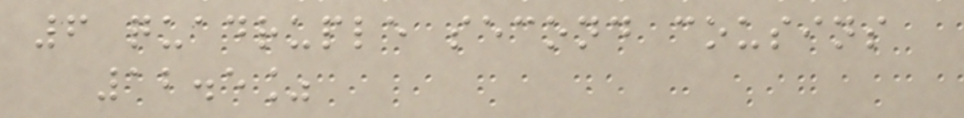6 quadruple second cousins
12.5%
